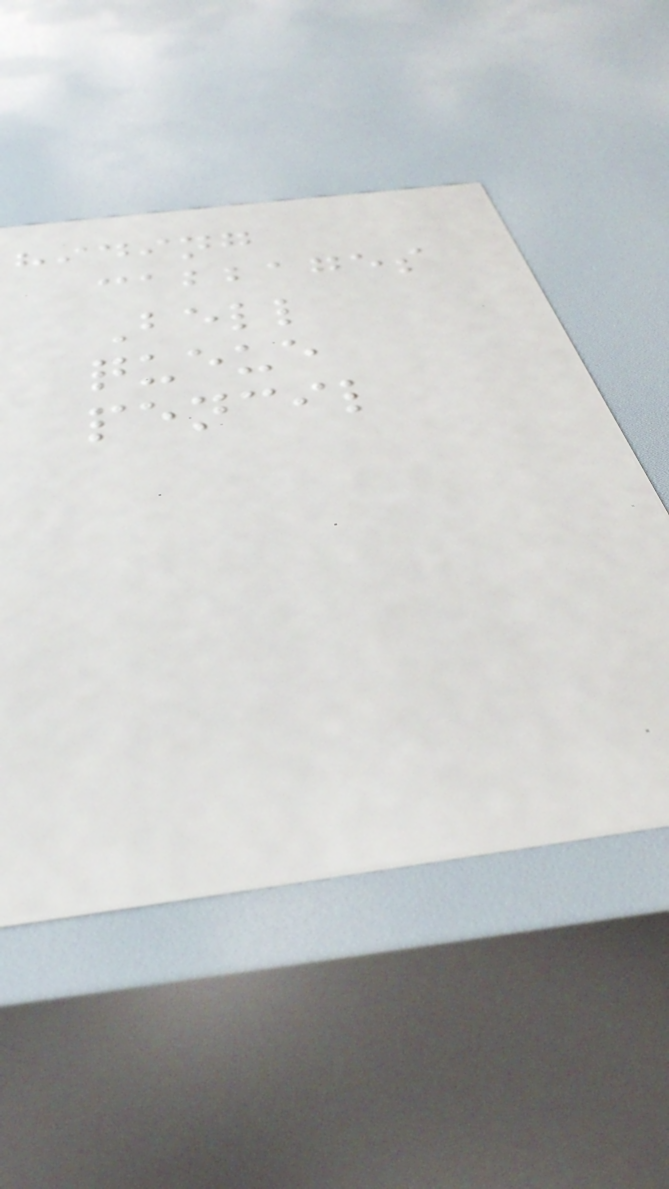hiding
cabbages
Bell
queue
pencil
